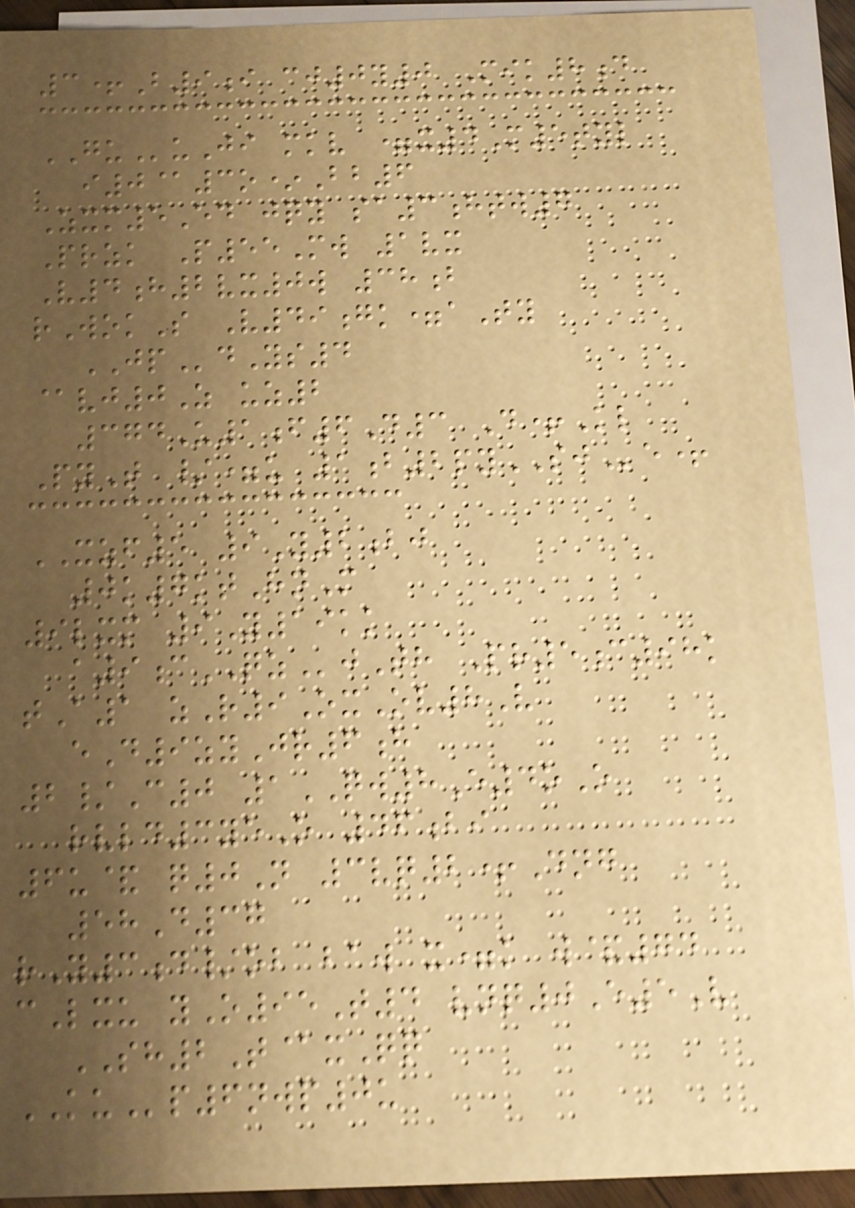3+B9i cj0y0 Mik8d
GUuJi mkv =x4M5tyl
i0@3o*Bb6
Zxm5Ed jqy sa3htw7
Przk P55Mw 1vx
V4h2vx0w 38b
rWokS V49gk=aTy
JPdYs4
@vj0Z uz2
374U1f6D3 D+Kl
PyT /=u 1b2pySJe+
XZF5 9Y2bj
0k7ktHnM
9lxm 9Y19kk
a9cQZjTh Pr5c98k
tA1 zR9OxOv8V
eD9zyJr6h
2/C0 1QW8E4oO
rvld3yeO 46bi
6u& q0N 3vq2+Dng
58D37
rY3d/ob baw x=k w&74
cLxu yO95T4 vnq0E5V
SH2T@xQq
KUp6nwp0u
